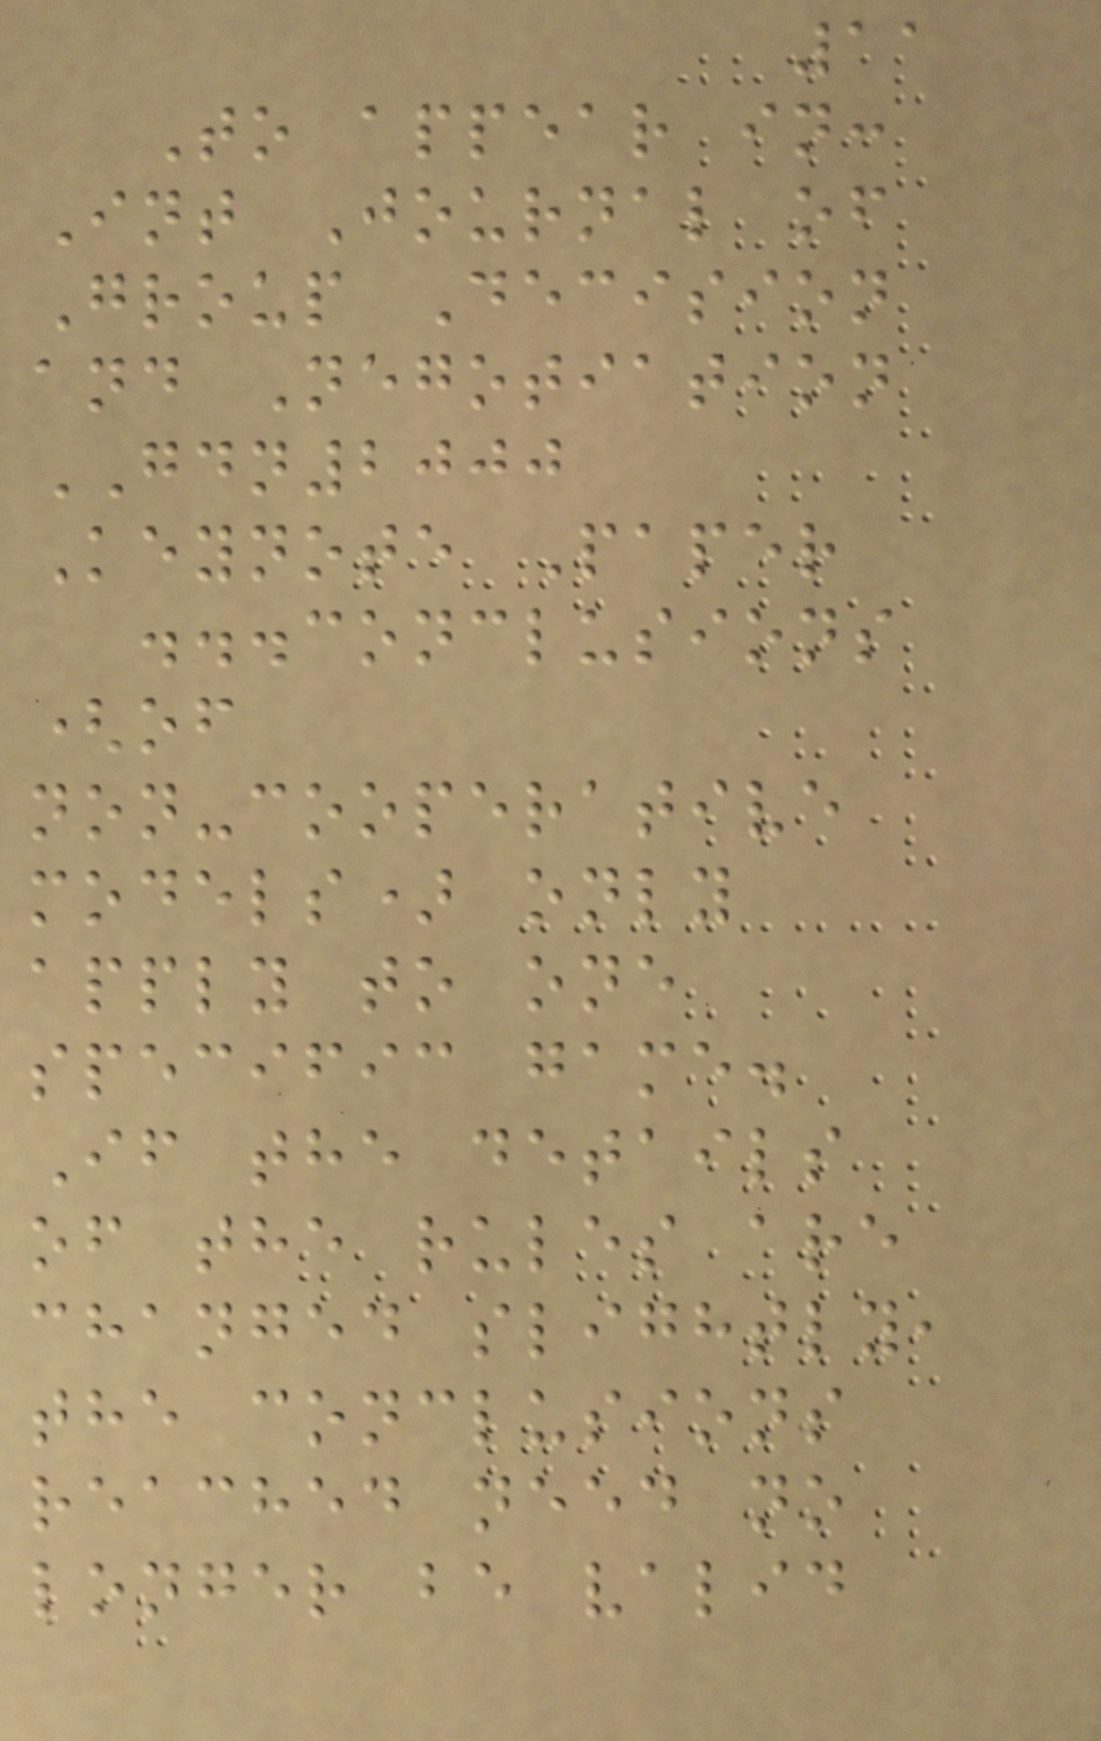11
To appear in:
Int Journal of
Group Decision
and Negotiation
GDN2000
Keynote Paper
...conclusions
(of
non-cooperative
models) only
apply to one
specific game.
If the details
of the rules are
changed slightly,
the conclusions
reached need no
longer be valid
